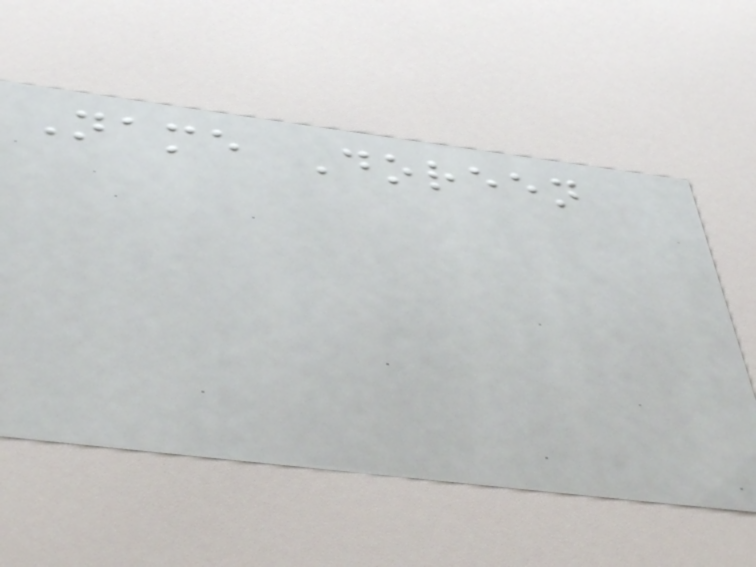Name Doreen
